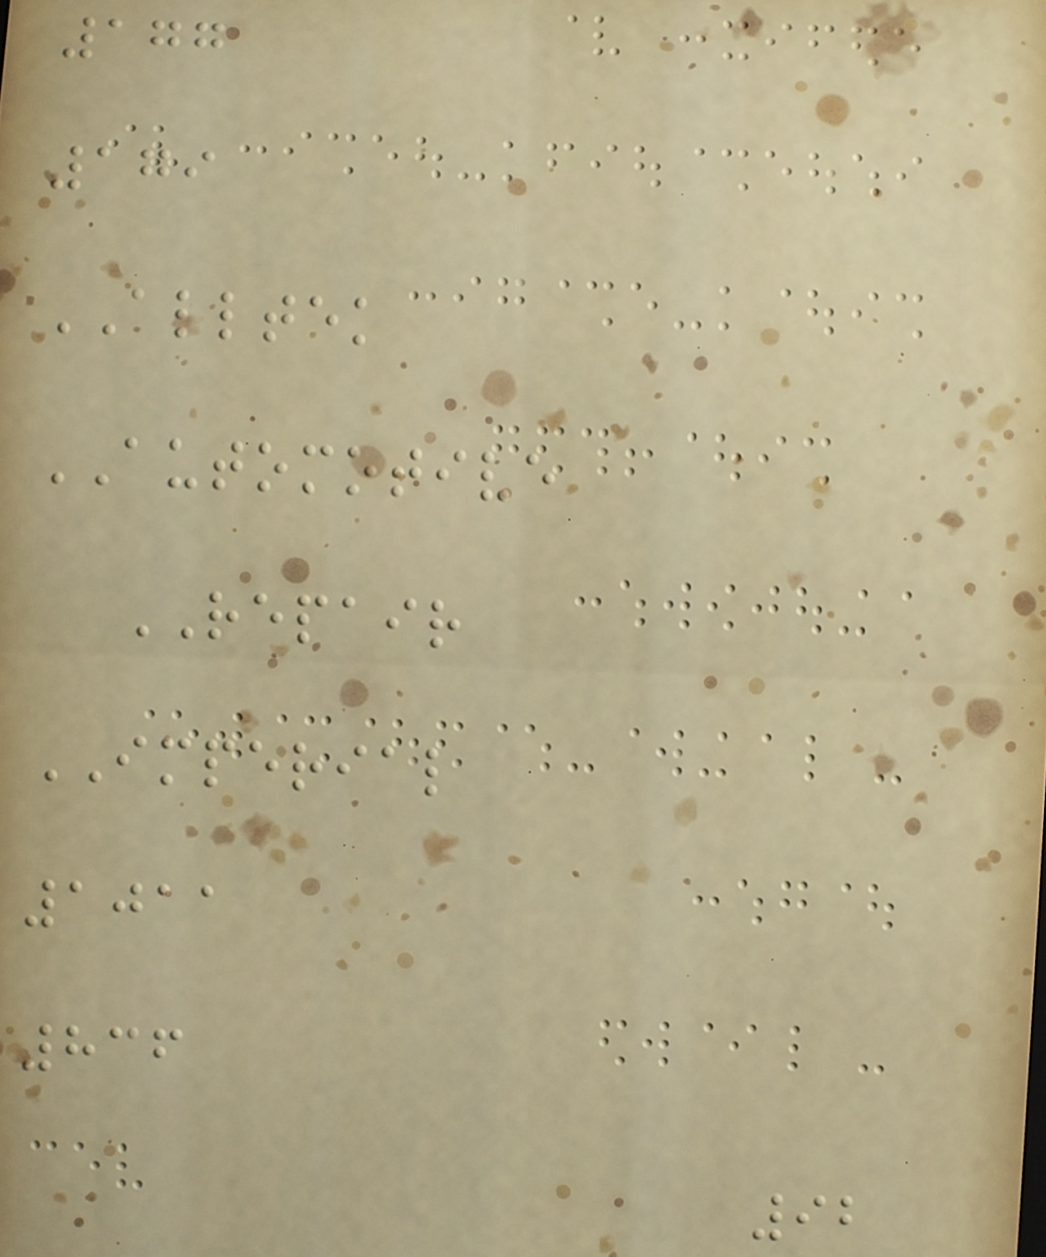177
179
ALLTEK
AUTOMOTIVE
REPAIR
IMPERIAL
1011
836
92
